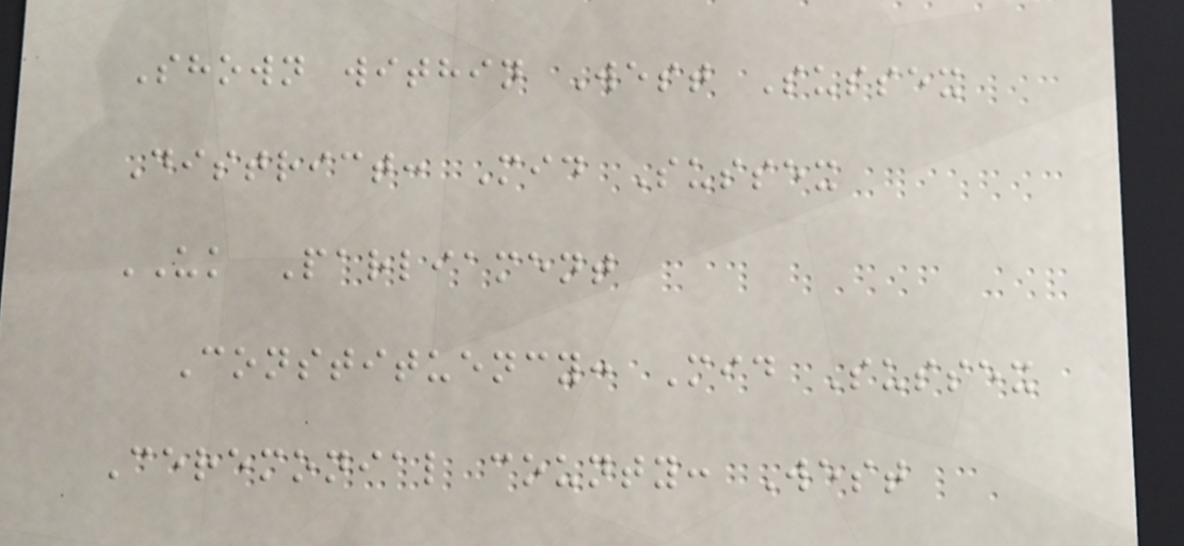Shown within West Sussex
District: Mid Sussex
UK Parliament
Constituency: Mid Sussex
Ceremonial county: West
